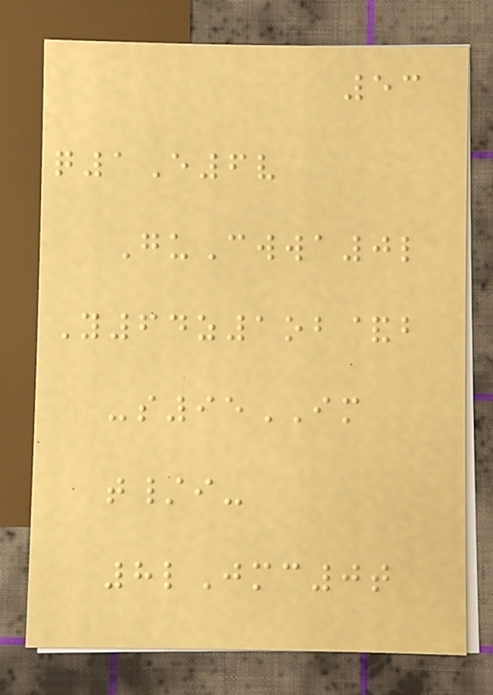53
q1E6v
GuCwwa0l
Y64z1ob&b
-s95IM
t/i-
8lJmc0t
